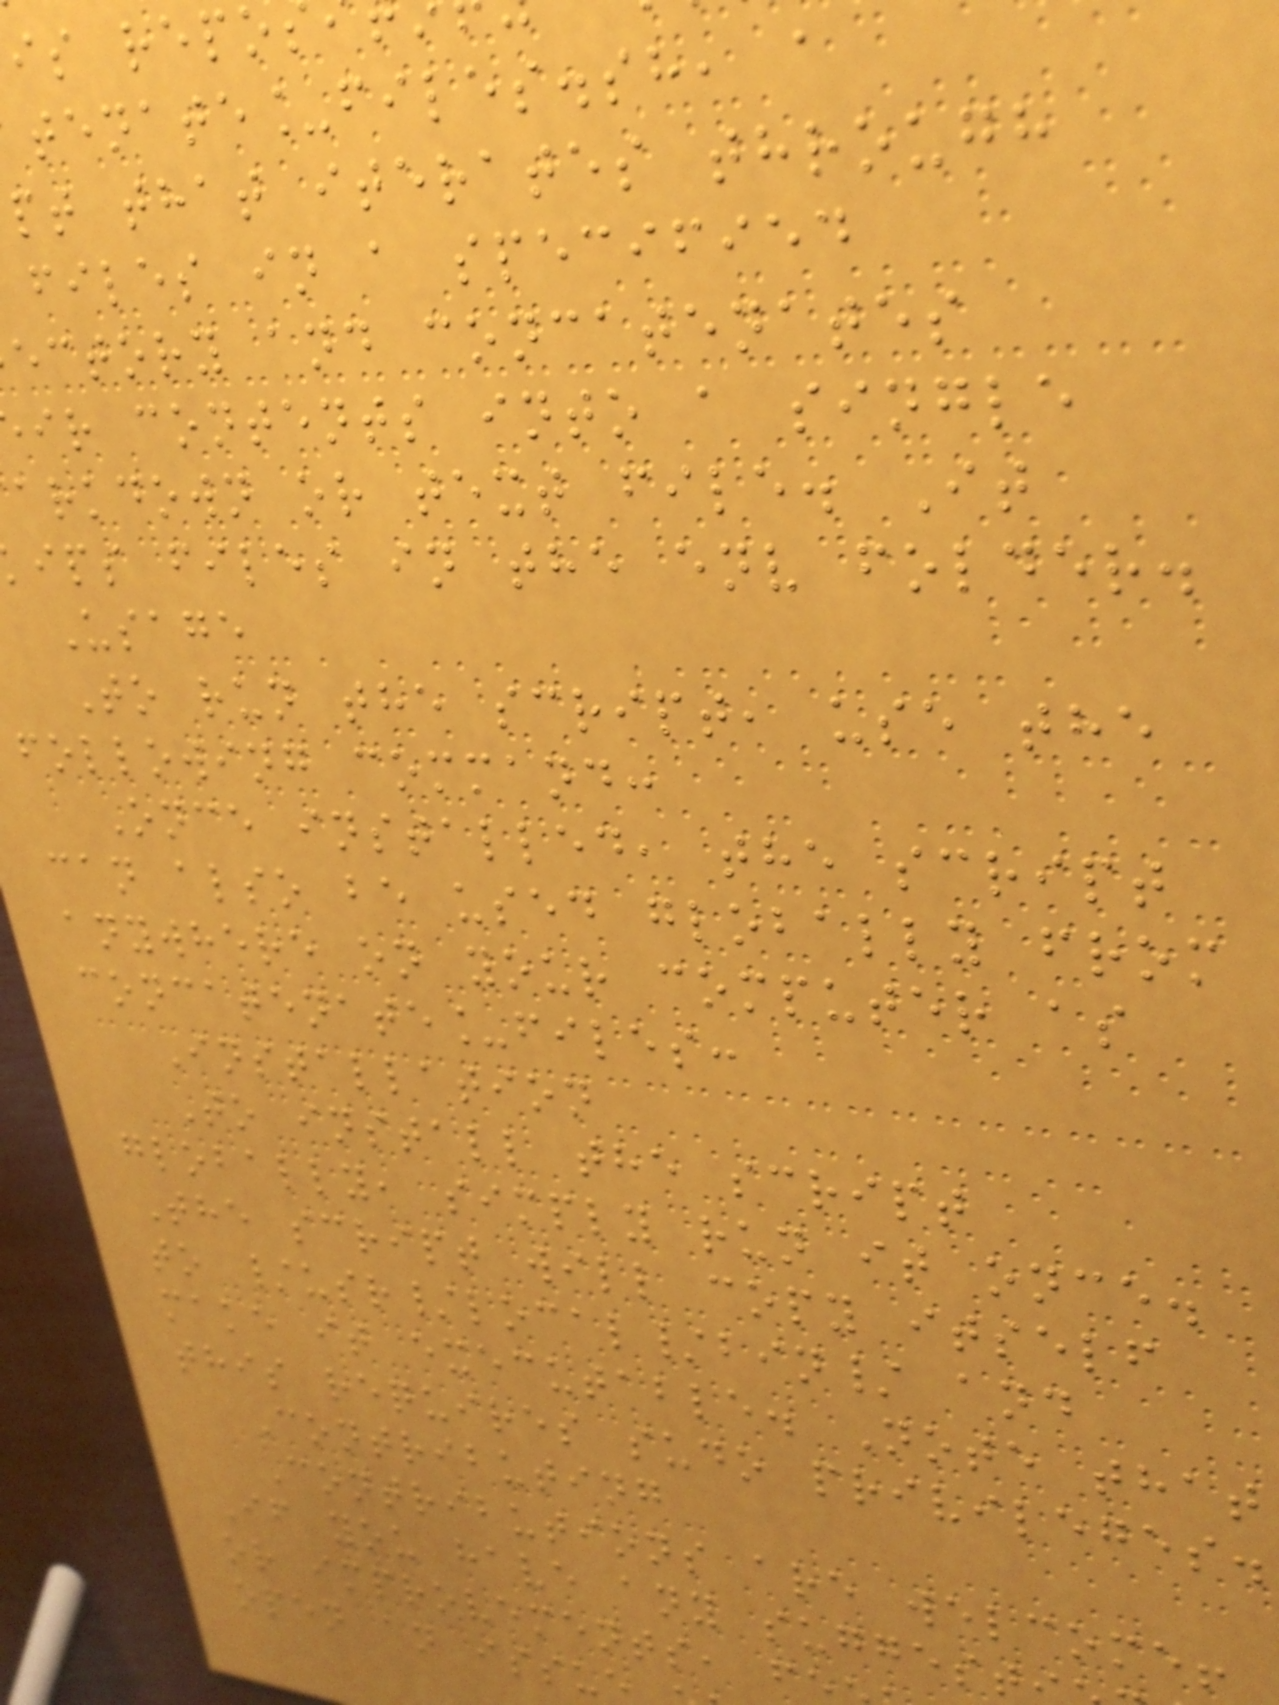is repo
tenate_files.sh, a
pt that iterates through
files in a specified
ectory and concatenates
ir contents into a single
arkdown or text file. It
ips files in the env folder.
Usage
To run the script, use the
following command:
Once installed, the script
can also be used globally from
anywhere on your computer as
concatenate_files:
Installation
To install the script
globally, simply run it once.
The script will copy itself
to /usr/local/bin/ and
make it executable. Note that
this requires sudo privileges.
Contributing
Contributions are welcome!
If you have any suggest
or improvements, f
open an issue
